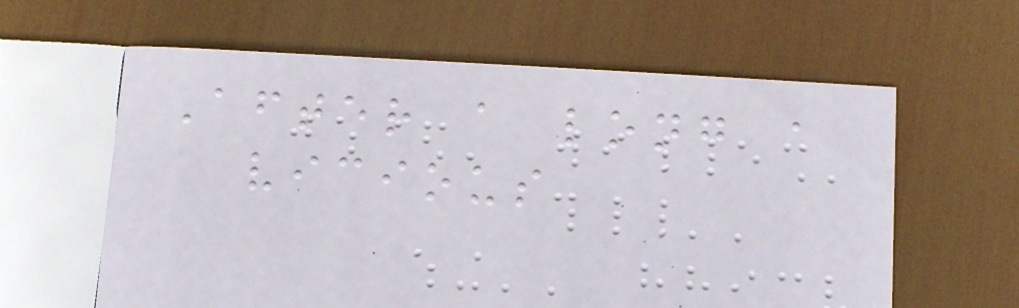After a long a
vicious
